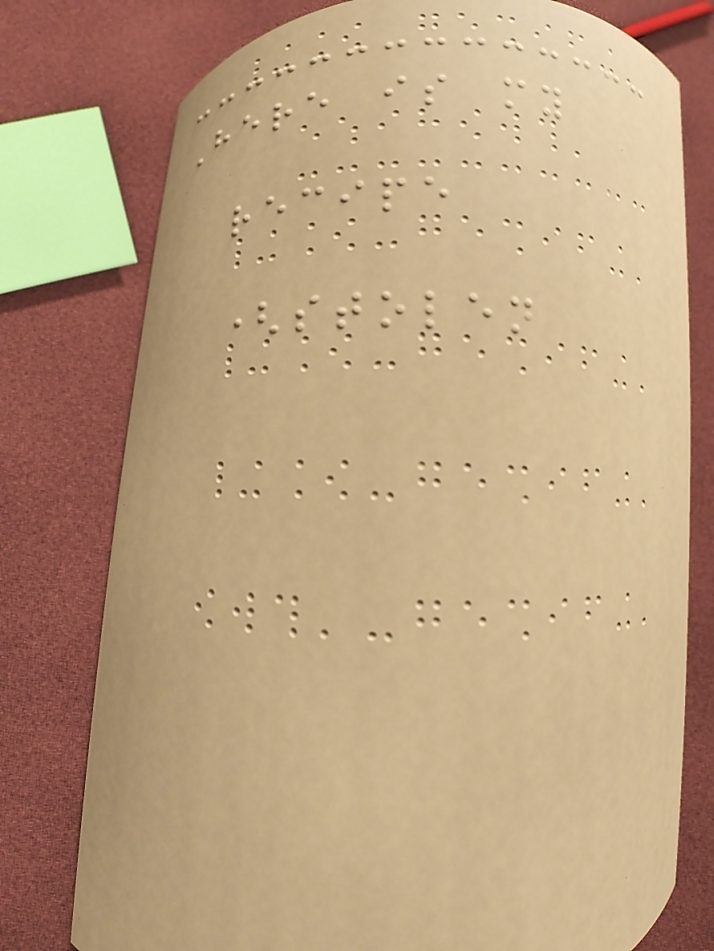Here is my
recipe
(stolen
